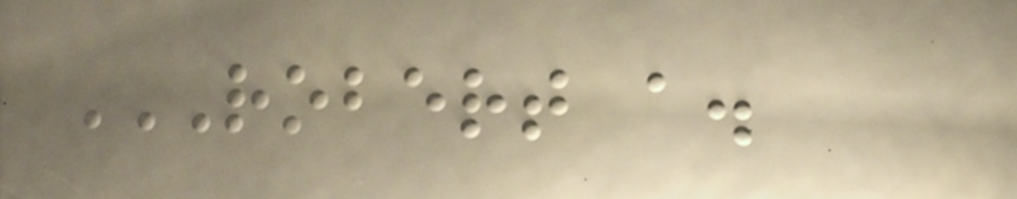ROBERT A.
